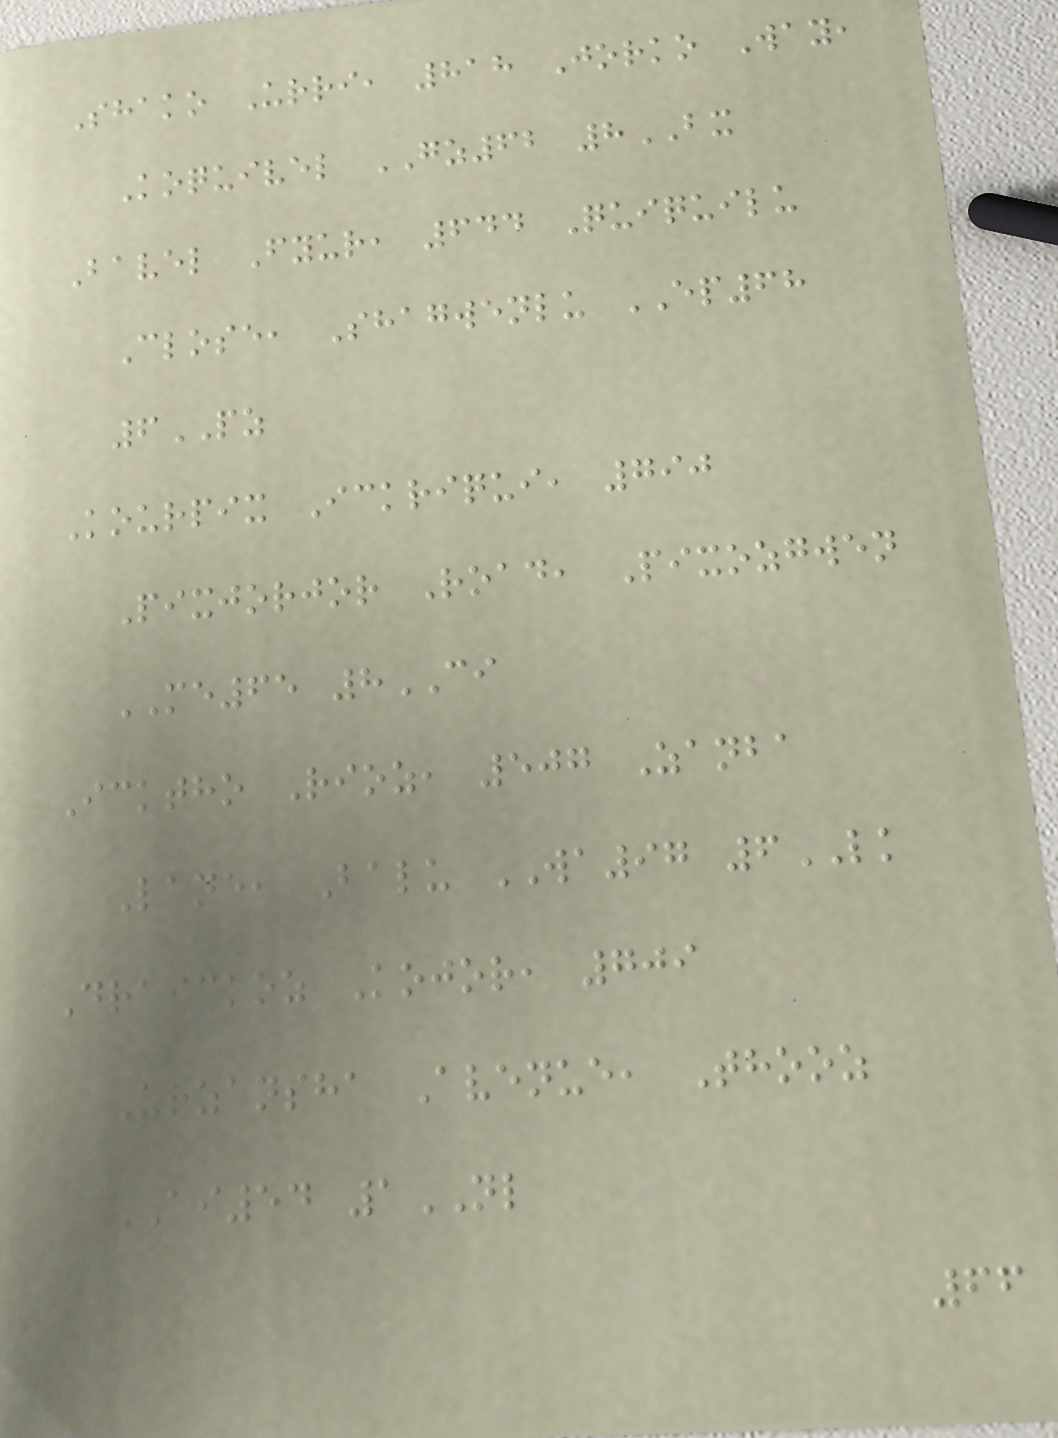Shako Urri, 818 Jorko Way,
Koquivel GZ62 8BX
Bavel Fyur, 644 Quiquilu
Close, Shagwenlu EP68
6PZ
Kourpix Ickriqui, 790
Pixjorjor Road, Pixozgwen
ME65 8CI
Icktho Rioz, 507 Zanba
Lane, Balu WA97 6LK
Draickoz Kojor, 709
Urzansha Avenue, Thooz
AI54 1NL
66
